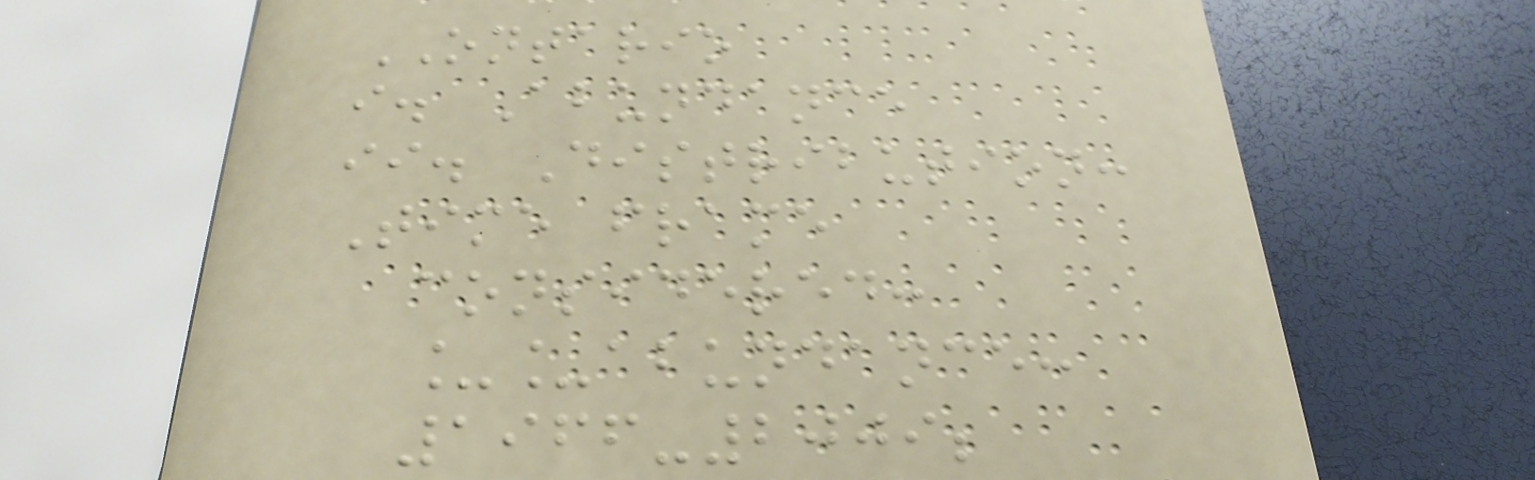ONTARIO
i. Abundance
ii. Distribution:
Time frame
considered:
__abundance:
1966-2009;
